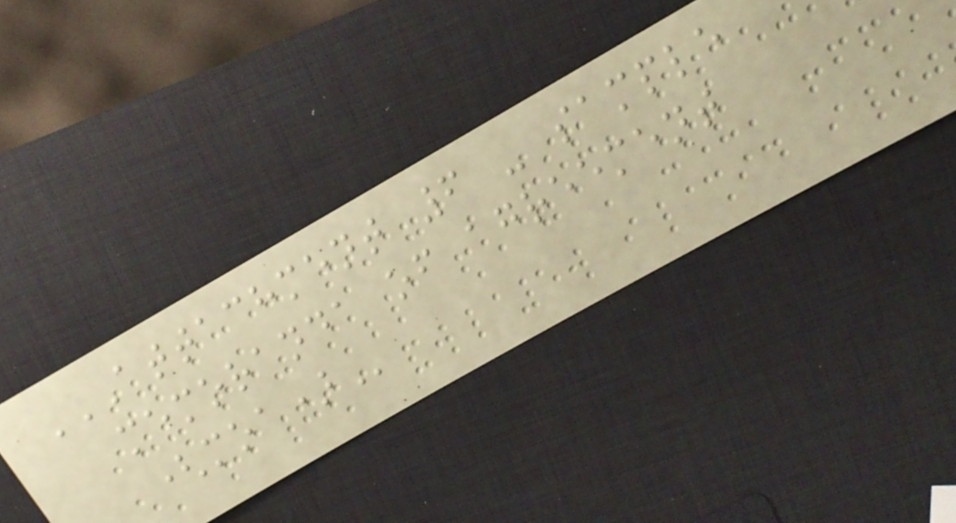ATTACHMENT 6 - SAMPLE
MEMORANDA OF AGREEMENT
(MOA)
